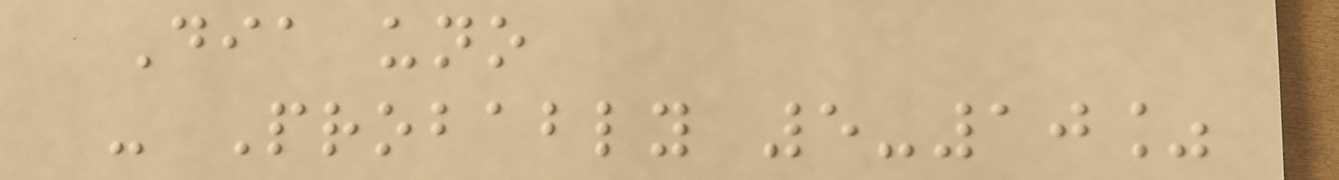Dia uno
- Probably 5-10%
